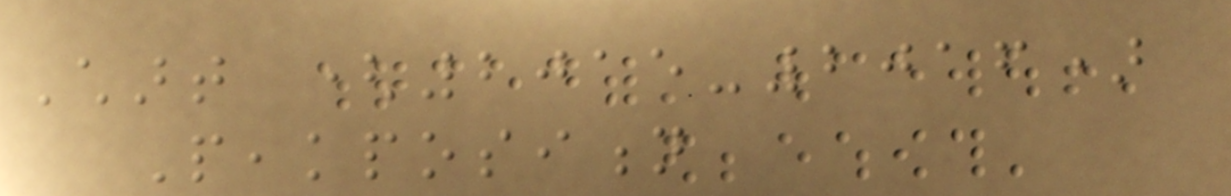Chart (2015-2016)
Peakposition
